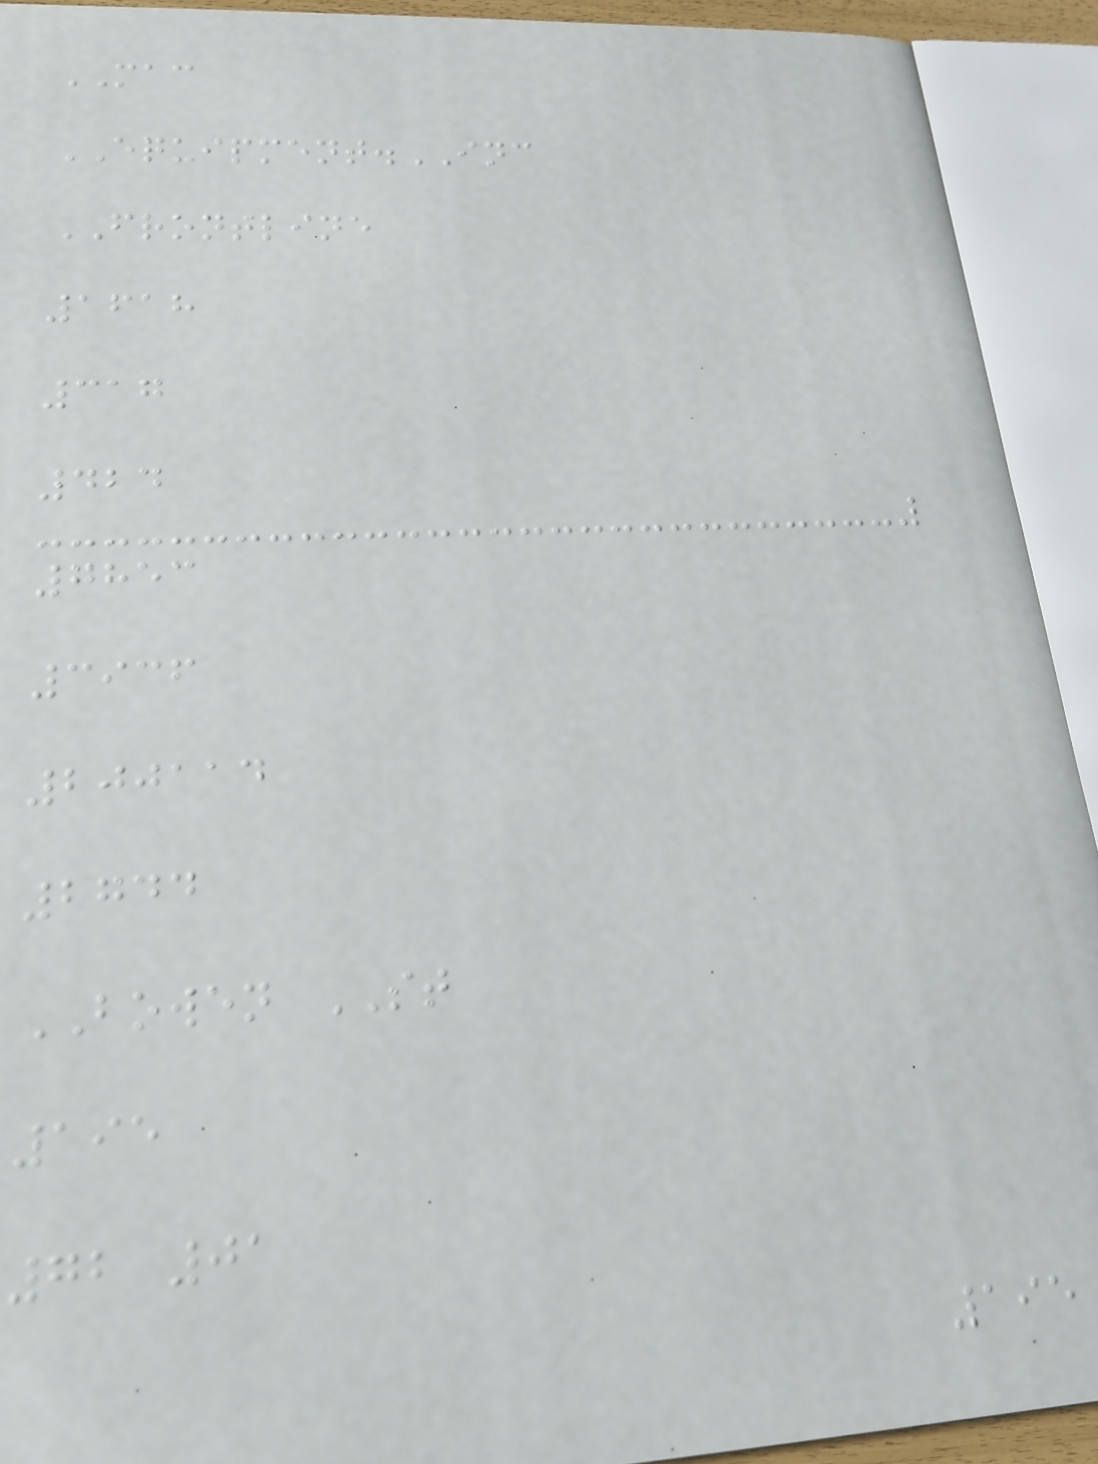MAC
EQUIPMENT.INC
FRONTLINE
1618
317
424
7853
3936
200114
2744
BOWEN ST
195
72 01
195
